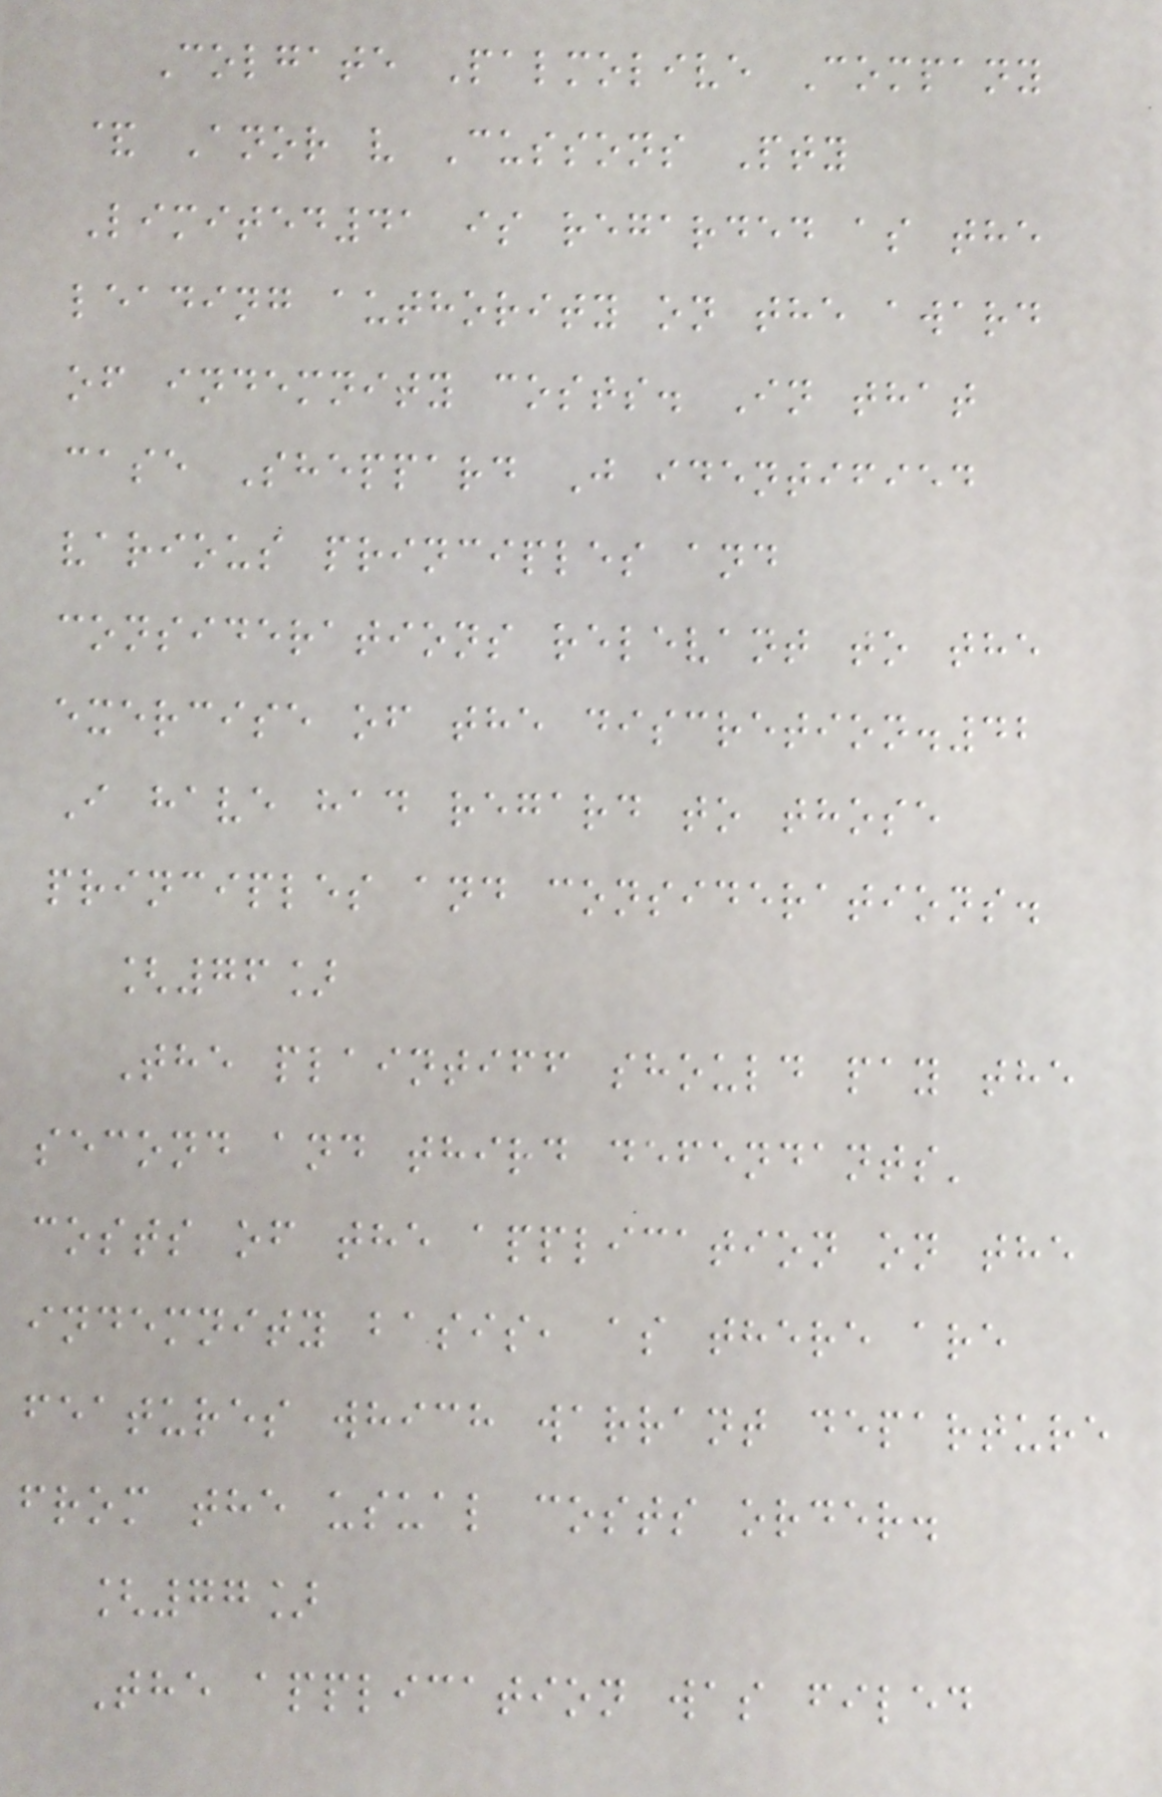Colgate Palmolive Company
& Anor v Cussons Pty
Limited41 is regarded as the
leading authority on the award
of indemnity costs. In that
case Sheppard J identified
various principles and
considerations relevant to the
exercise of the discretion.42
I have had regard to those
principles and considerations.
[76]
The plaintiff should pay the
second and third defendants'
costs of the application on the
indemnity basis, as there are
features which warrant departure
from the usual costs order.
[77]
The application was filed
